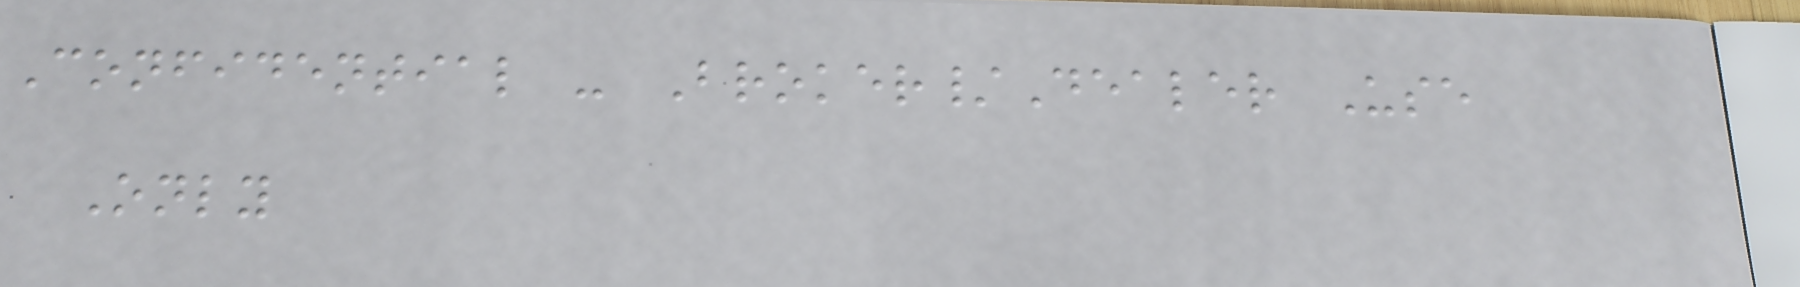Confidential - Broker/Dealer Use
Only
